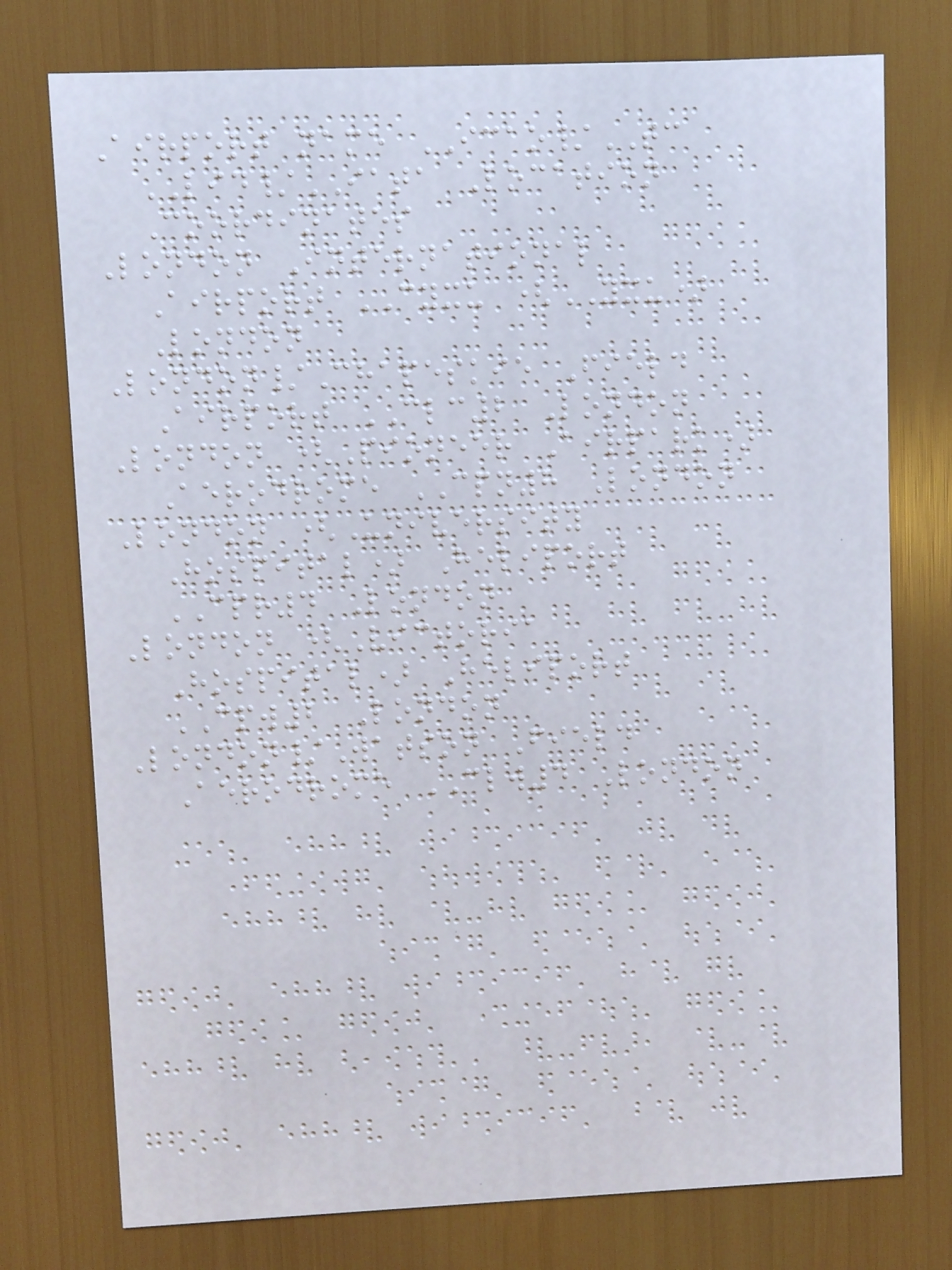Airport name ICAO/TC
LID/IATA Location
Coordinates
London International
Airport CYXU (YXU)
London
London/Chapeskie Field
Airport CLC2 London
London (Pioneer Airpark)
Aerodrome CPN8 London
London (University
Hospital) Heliport
CPR4 London
London (Victoria
Hospital) Heliport
CPW2 London
London/Watson Field
Aerodrome CLW4 London
